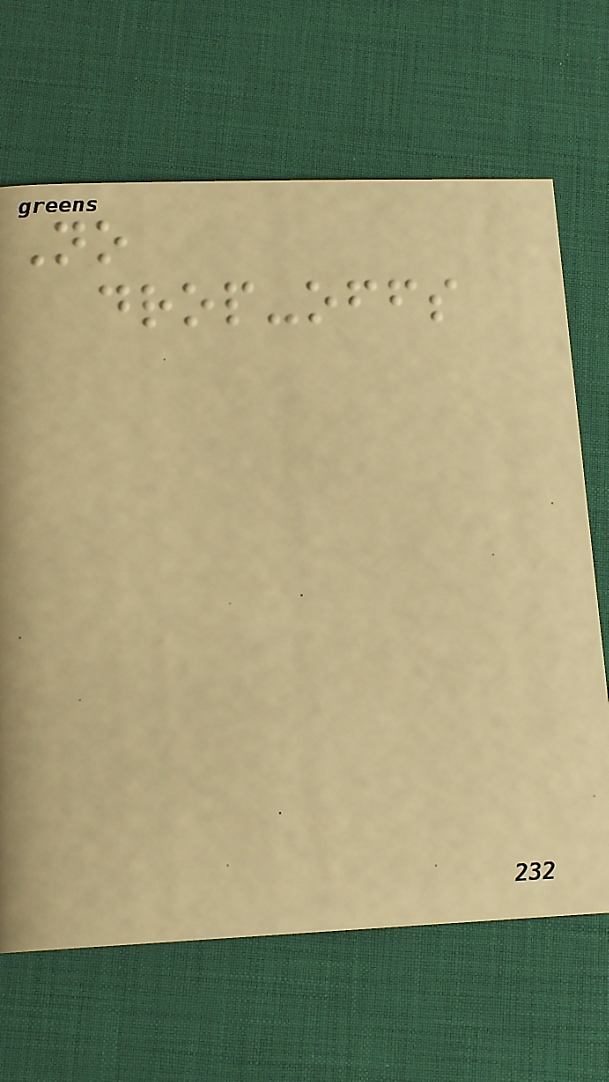No
drop-offs
